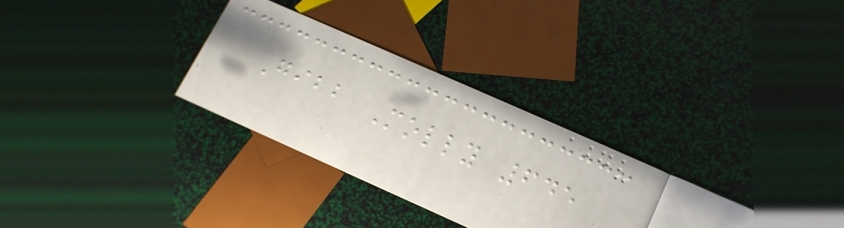Gibb Molly 645
